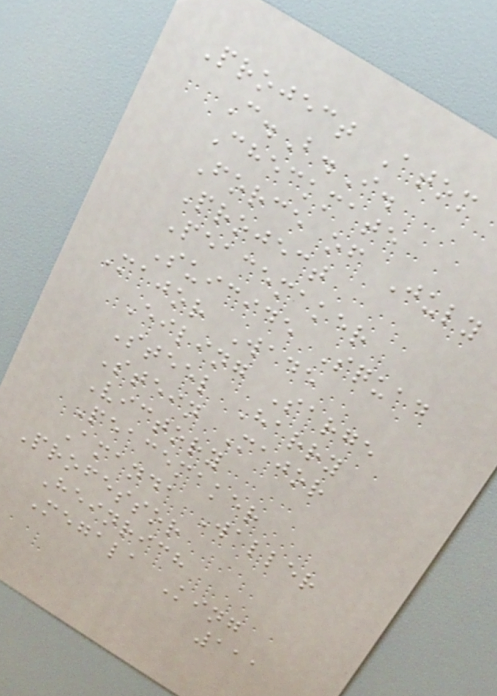Project Atom
C.B.I.
Checkmate
Force of July
Project
Peacemaker
Suicide Squad
Major Wade
Eiling Sarge
Steel Harry
Stein Major
Victory
Peacemaker
Amanda Waller
Professor
Heinrich
Megala King
111
